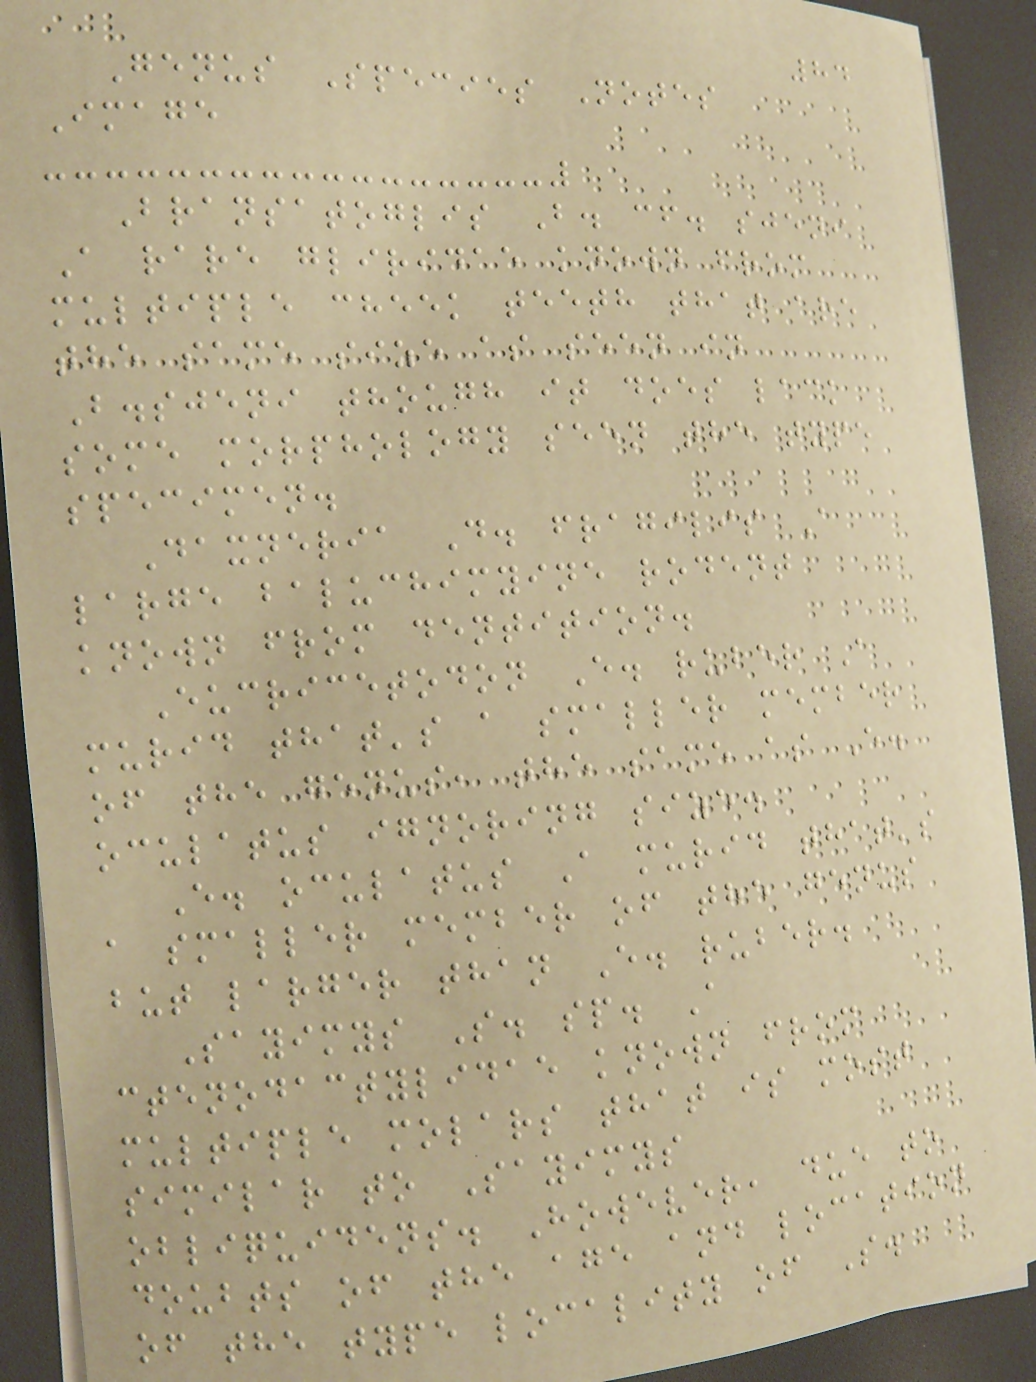84
Genus Species Notes
Image
Bransatoglis B. cf. sjeni
A rare gliridae known from
multiple cheek teeth that are
the same size as seen in
B.sjeni though it does lack
some morphology seen the type
specimen.
Daxneria D. fragilis A
large baluchimyine rodent
known from dentition.
Eucricetodon E. ruber A
murid that's a smaller member
of the genus, the same as E.
oculatus ignoring size.
E. oculatus A murid that's
a smaller member of the genus
but larger than E. ruber.
Sayimys S. sp. A
ctenodactylidae known from
multiple molars that is most
similar to Sayimys
obliquidens. However, due to
doubts of the age and location
of the type locality of S.
